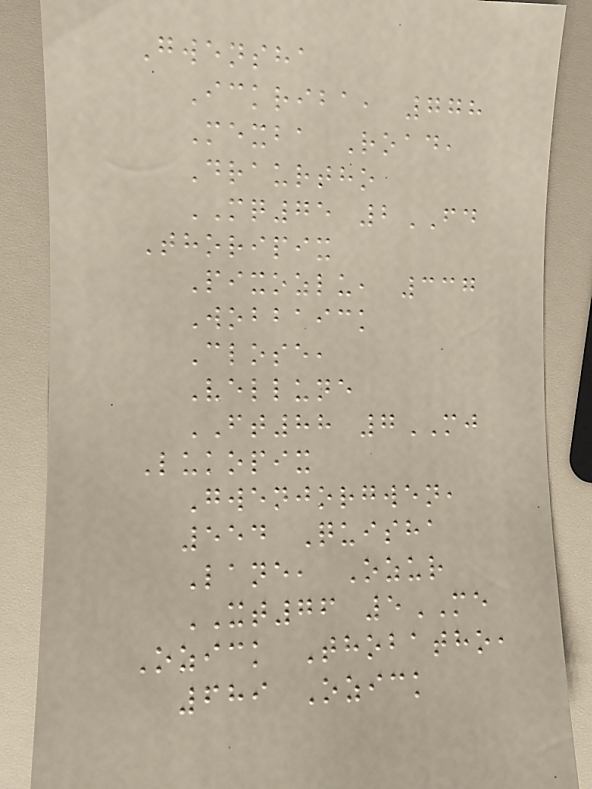Gwensha
Ickriba, 778
Mexba Road,
Draurtho
MQ75 2FD
Thoripix
Pixozlu, 337
Wobbaick
Close,
Vellune
FT88 7MJ
Lukopix
Gwenjorgwen,
554 Quisha
Lane, Ozur
XT76 5ME
Ozick Thobatho,
689 Ozick
